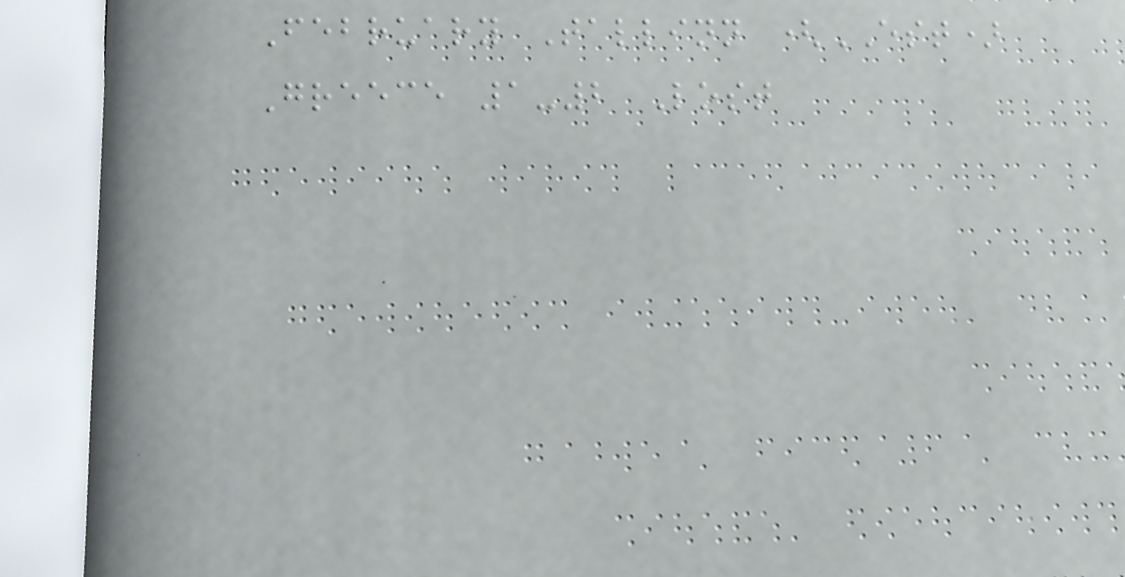February Tallinn (EST)
Greece 1-2 Lost
